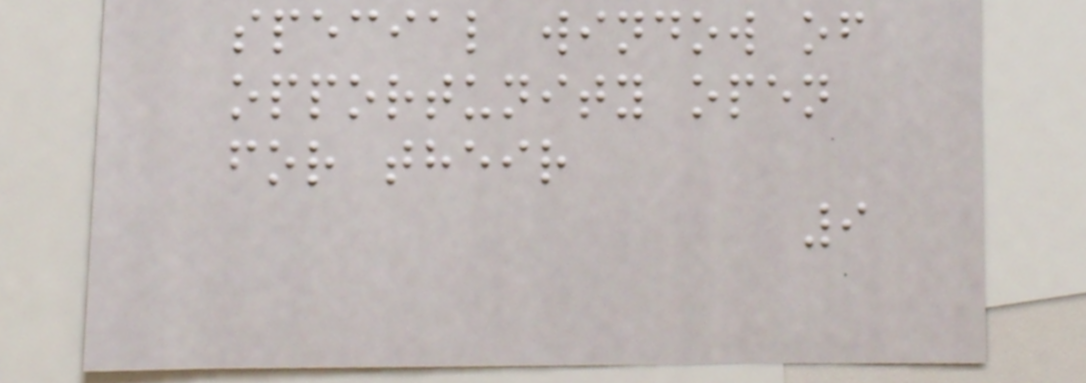special window of
opportunity open
for their
9
